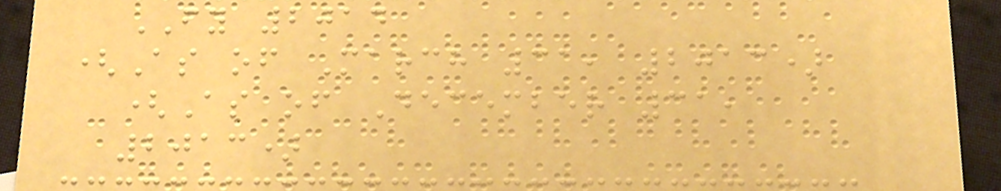FY 2014
(As of March 31, 2013)
(As of December 31,
2013)
